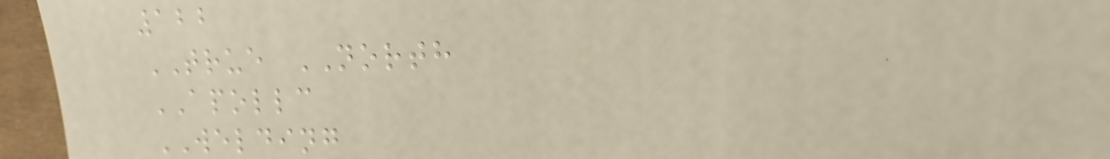122
TRUE NORTH
APOLLC
WELDING
